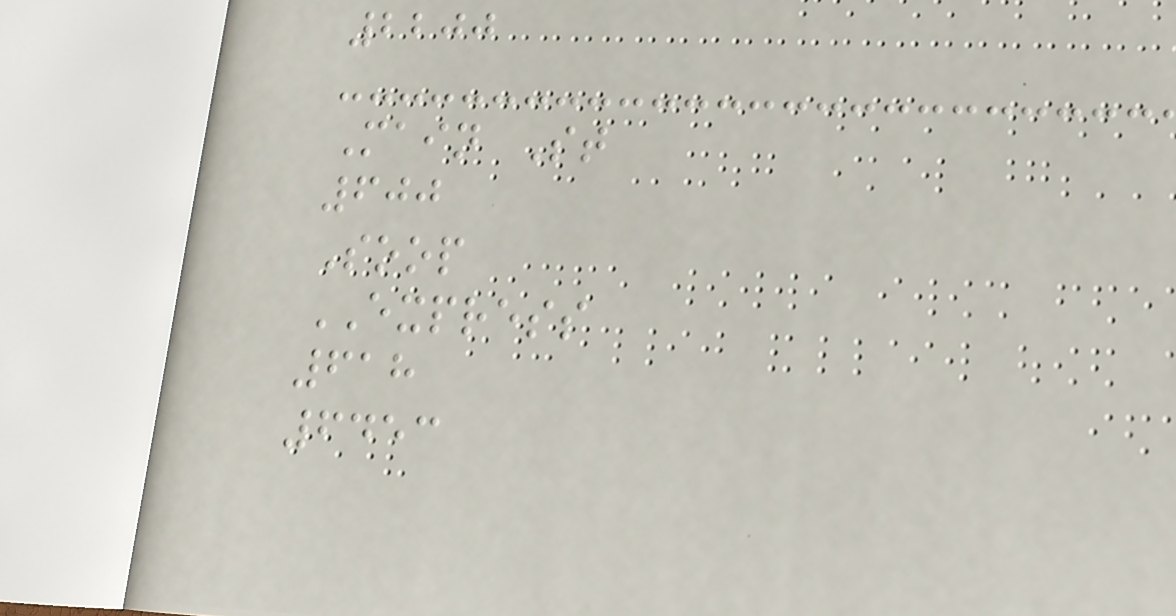2200
Main St
600
Soop
EXPRESS
618
6453
